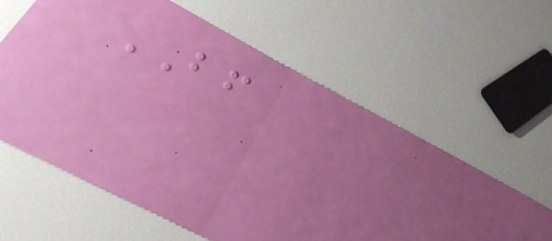BF
